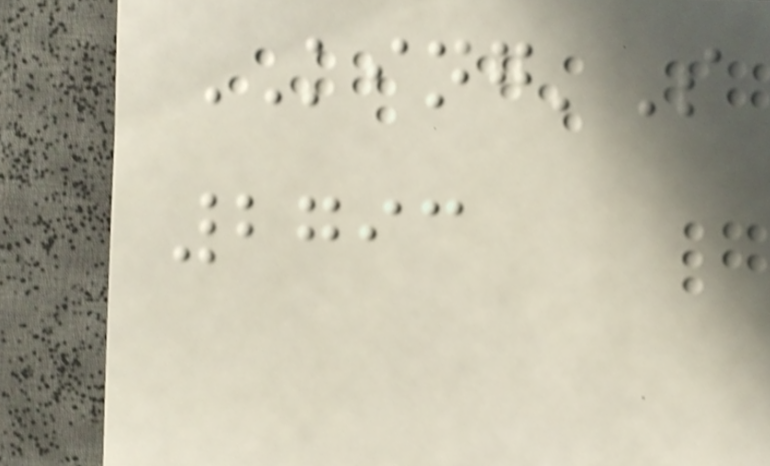KING'S
2793
